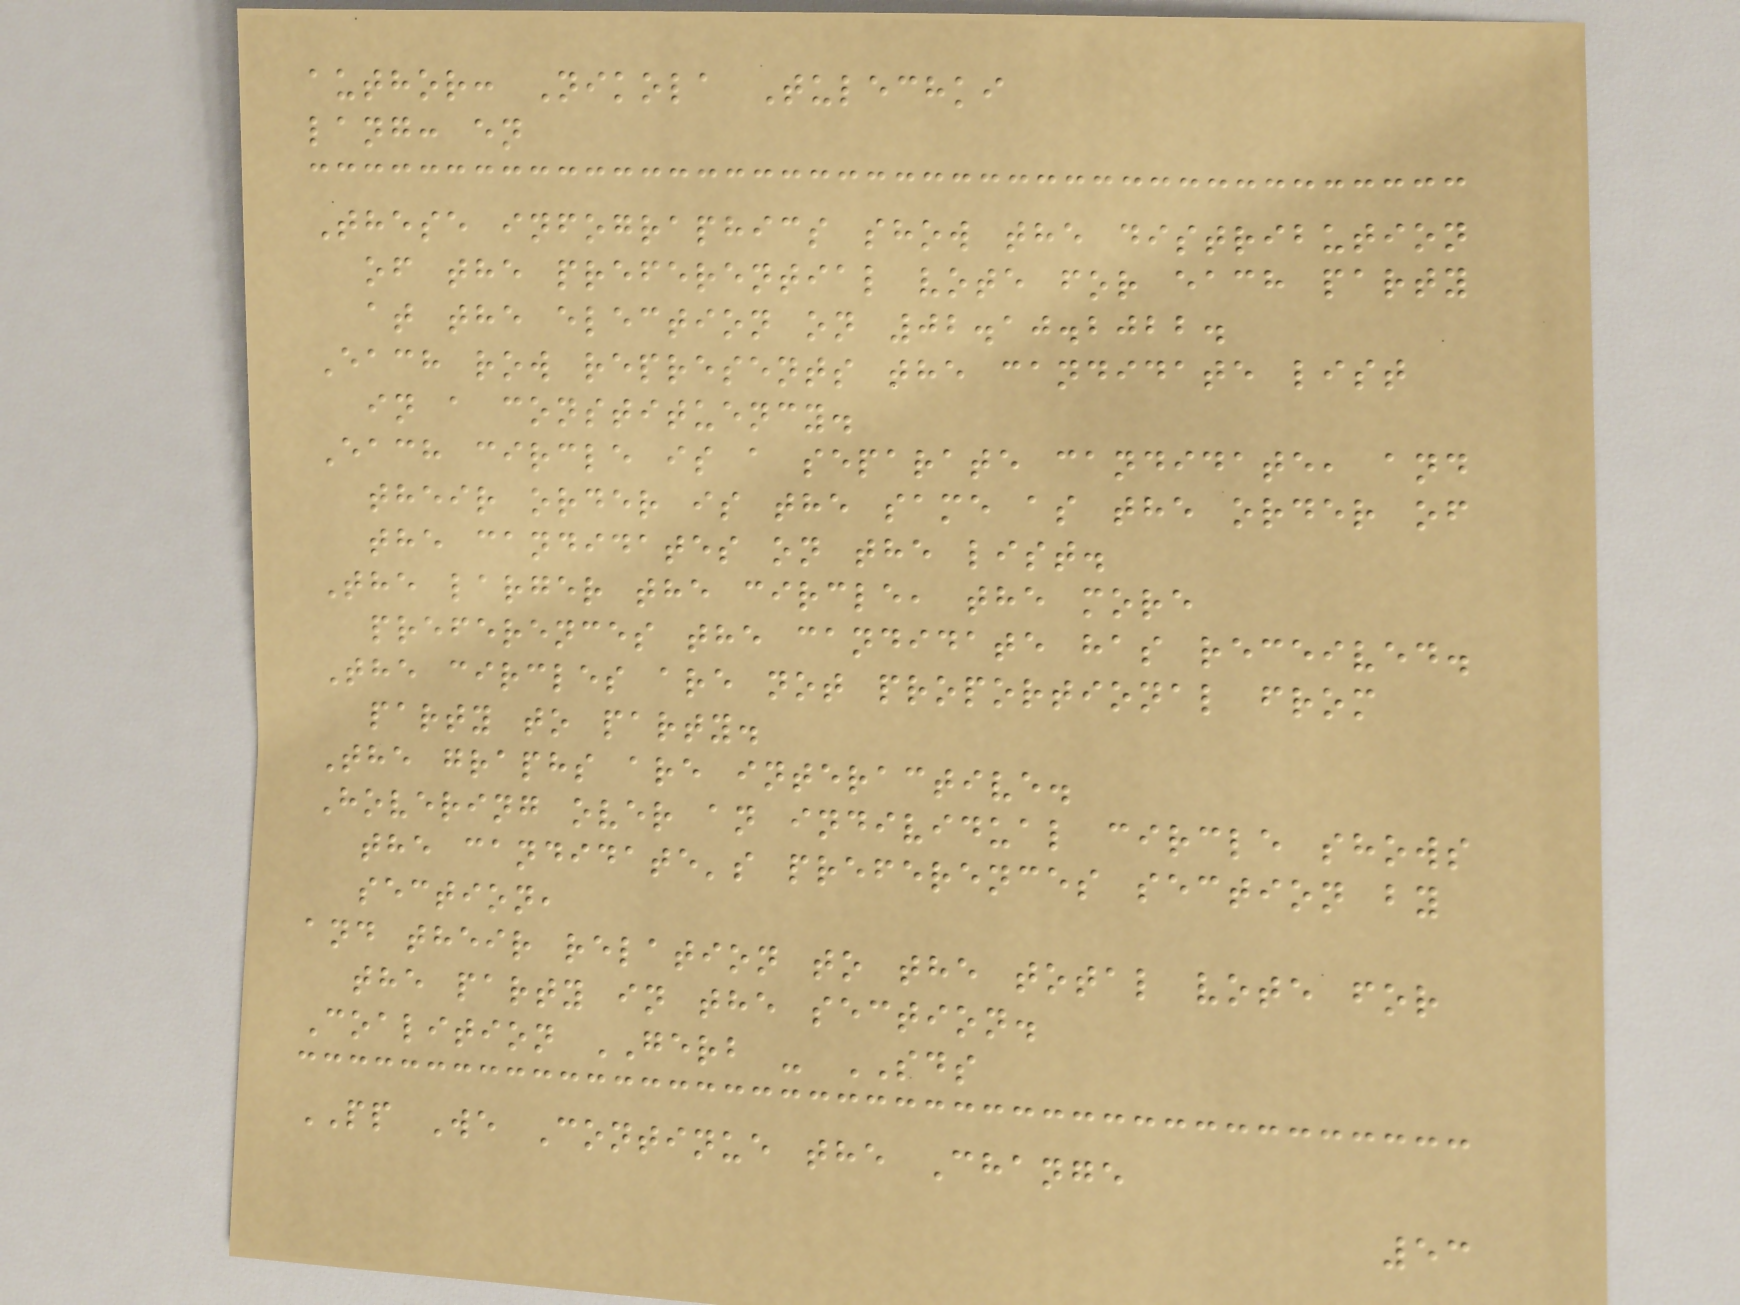author: Nikola Tulechki
lang: en
These infographics show the distribution
of the preferential vote for each party
at the election on 02.10.2022.
Each row represents the candidate list
in a constituency.
Each circle is a separate candidate, and
their order is the same as the order of
the candidates on the list.
The larger the circle, the more
preferences the candidate has received.
The circles are not proportional from
party to party.
The graphs are interactive.
Hovering over an individual circle shows
the candidate's preferences section by
section,
and their relation to the total vote for
the party in the section.
Coalition GERB - SDS
PP We Continue the Change
53
